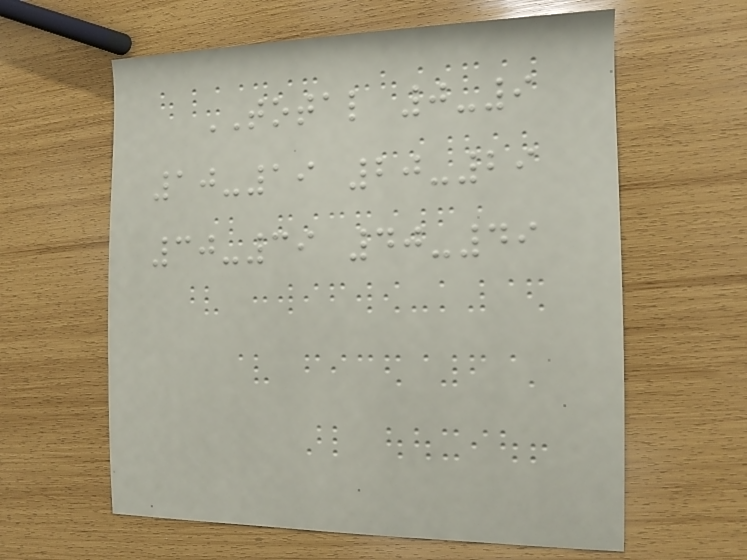TOTAL 0-9
10-19 20-29
30-39 40-49
